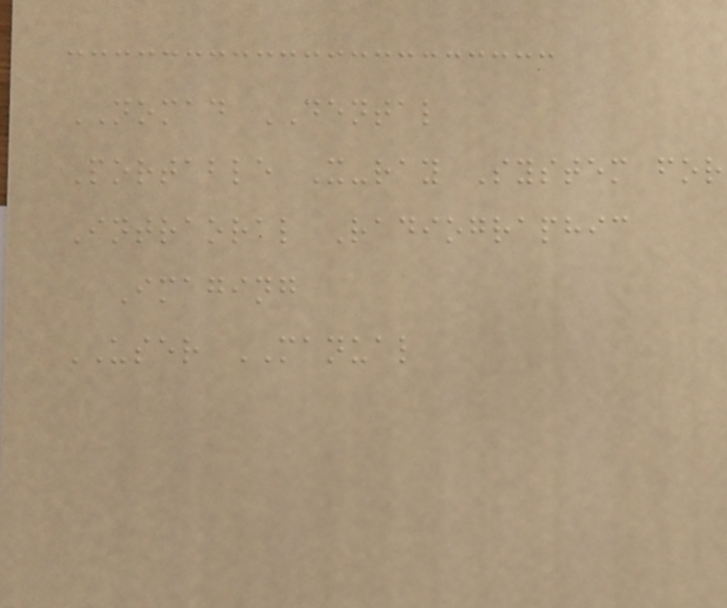NOMAD DENTAL
Portable X-ray System for
Intraoral Radiographic
Imaging
USER MANUAL
